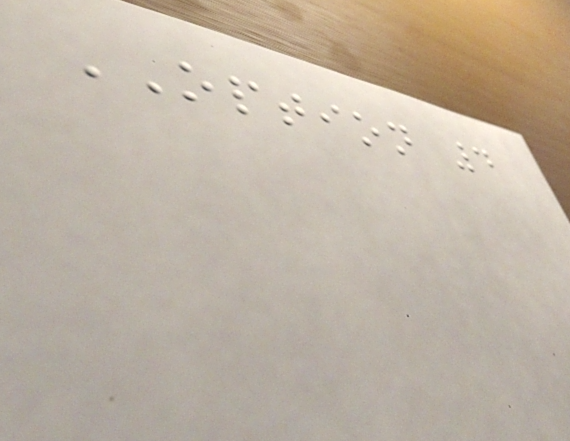OPTION 4
